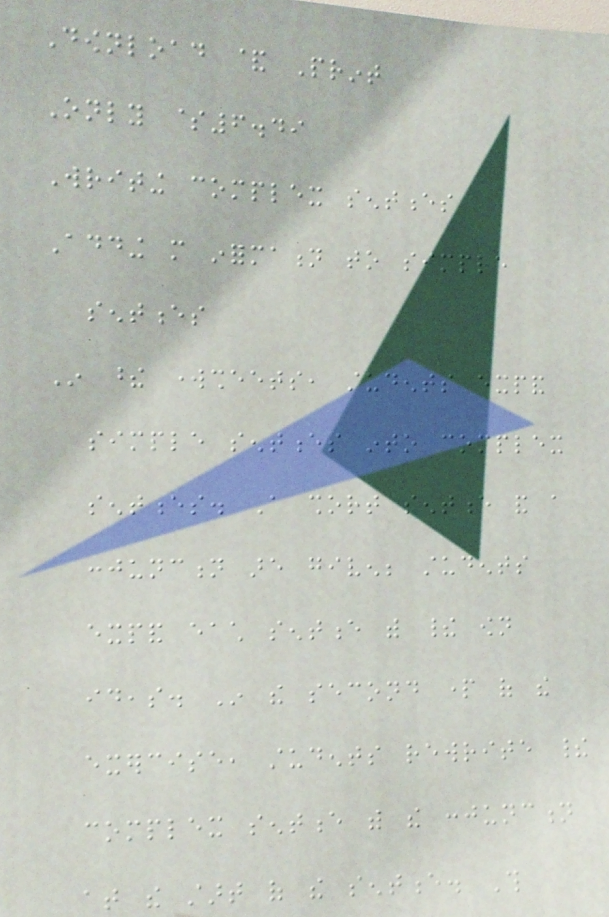Download & Print
Only $6.49
Writing complex sentences
Adding more information to simple
sentences
In these worksheets, students expand
simple sentences into complex
sentences. A short sentence and a
conjunction are given; students
expand each sentence with their own
ideas. In the second part of the
exercise, students rewrite their
complex sentence with the conjunction
at the start of the sentence. This
